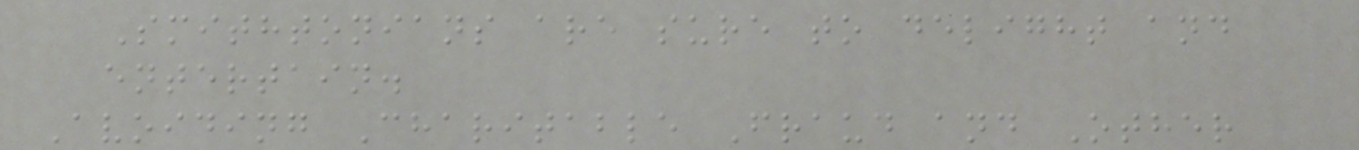Smithtonians are sure to delight and
entertain.
Avoiding Charitable Fraud and Other
